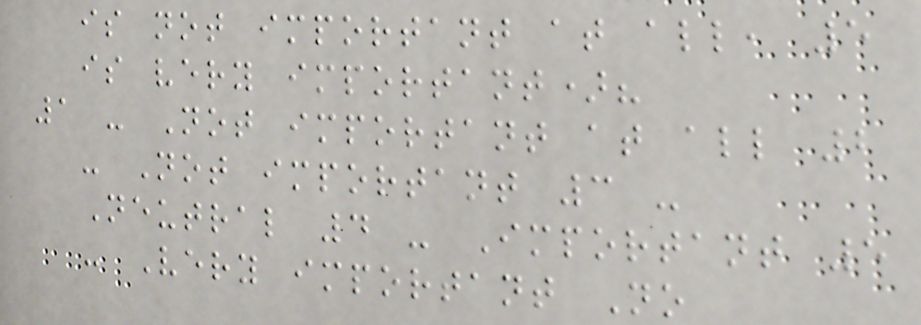is not important at all, 5
is very important)?
1 - Not important at all 2
- Not important 3 -
Neutral 4 - Important 5
- Very important No
